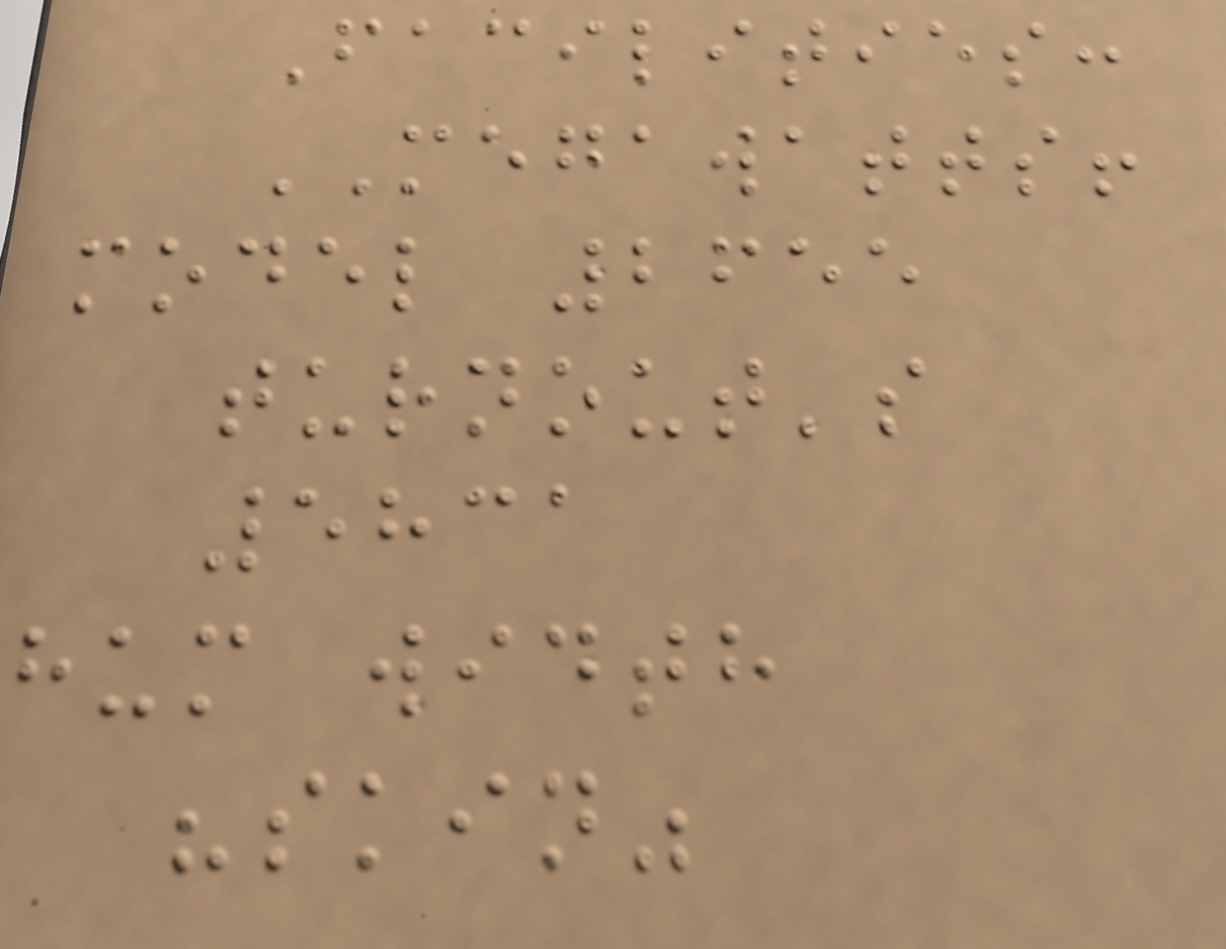Facilities:
MEGAWATTS!
model 2655
turnout's
5831
hum width
"skin"
